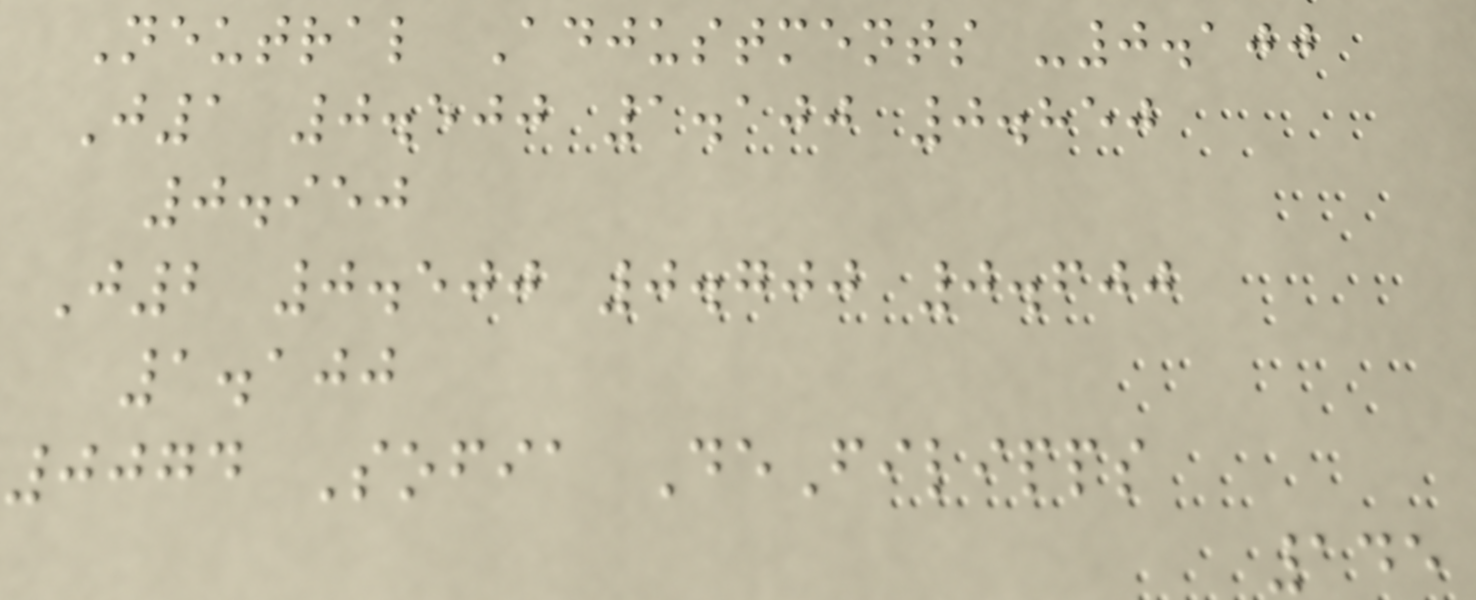Neutral Adjustments -0.100
J1 0.500 1.100 0.850
0.950
J2 0.500 0.700 0.600
1.100
0074 Sofia DeFilipps
145
